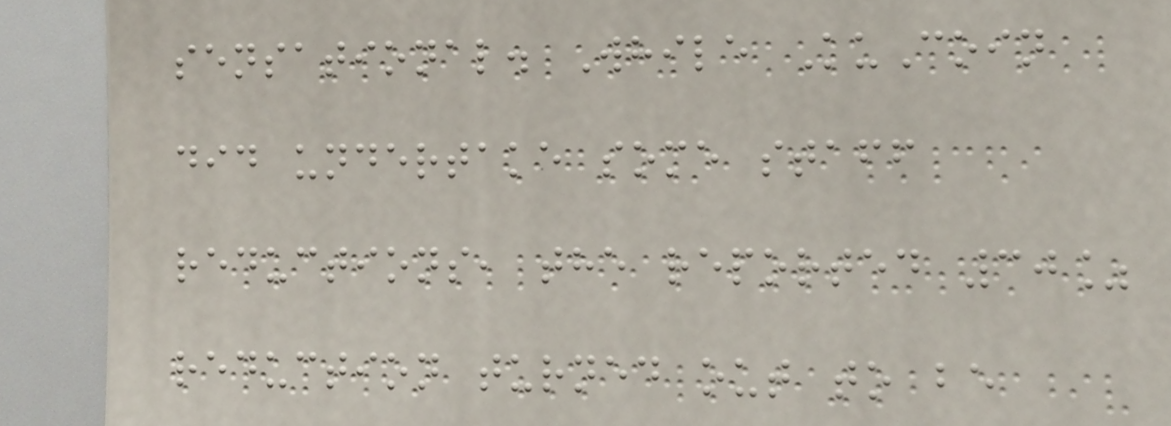sensational. While KuCoin
did undertake some staff
reductions, the reported 30%
reduction turned out to be
